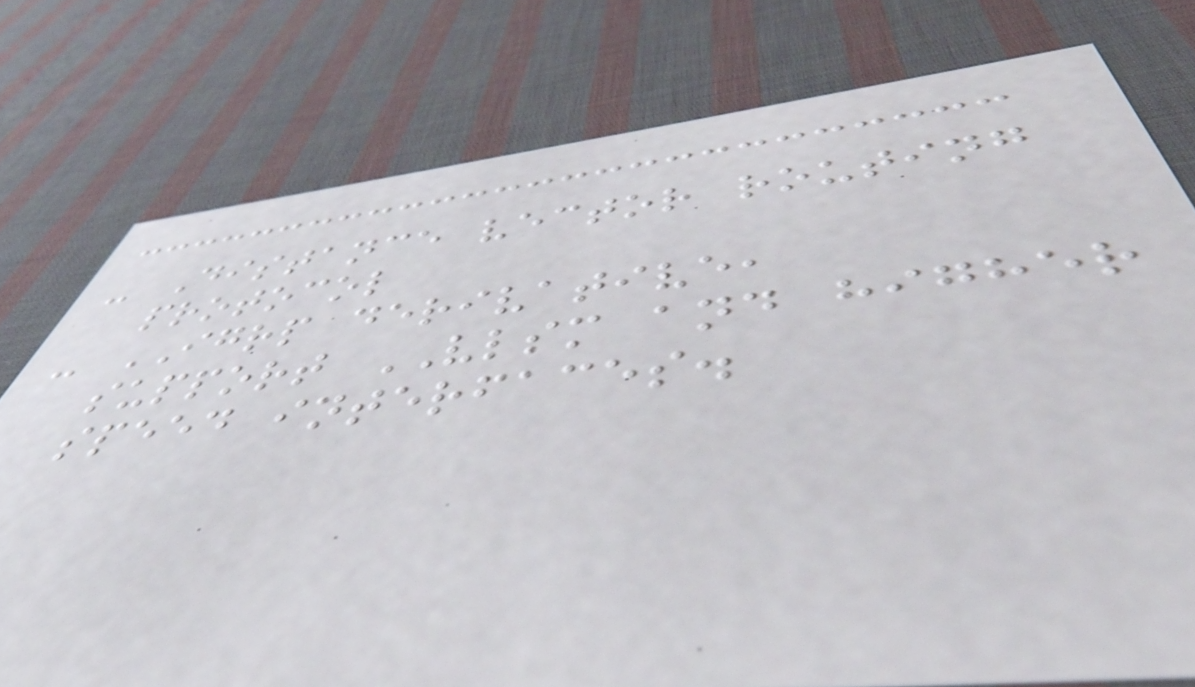- Distance vector routing
protocol
- IGRP derivative,
support VLSM and higher
speed interfaces.
